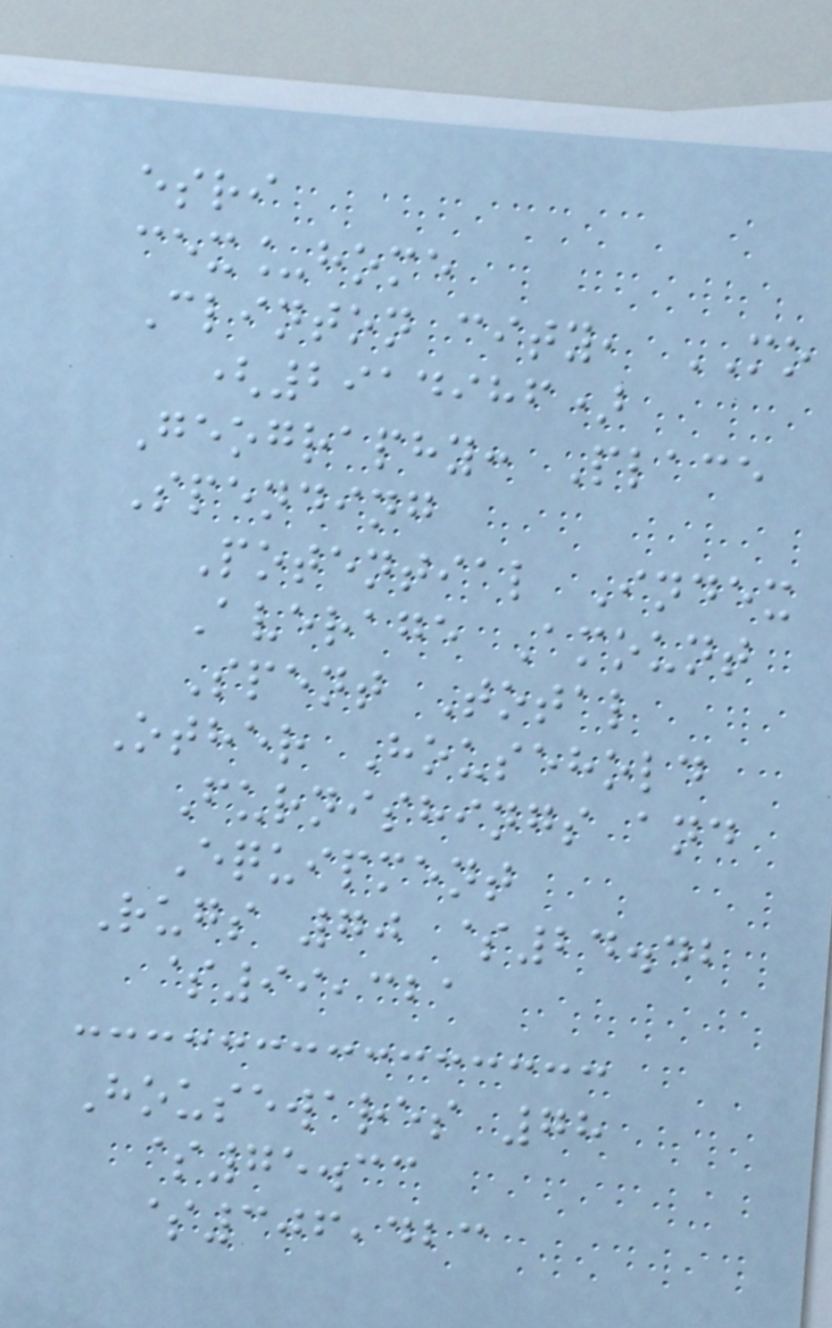esri
cex_home
Clinton city, MO
(2914986)
Geography: Place
Spending
Potential Index
Average Amount
Spent Total
Other Household
Furnishings and
Equipment
Rugs 70 $24.42
$99,321
Housewares 78
$75.33
$306,423
